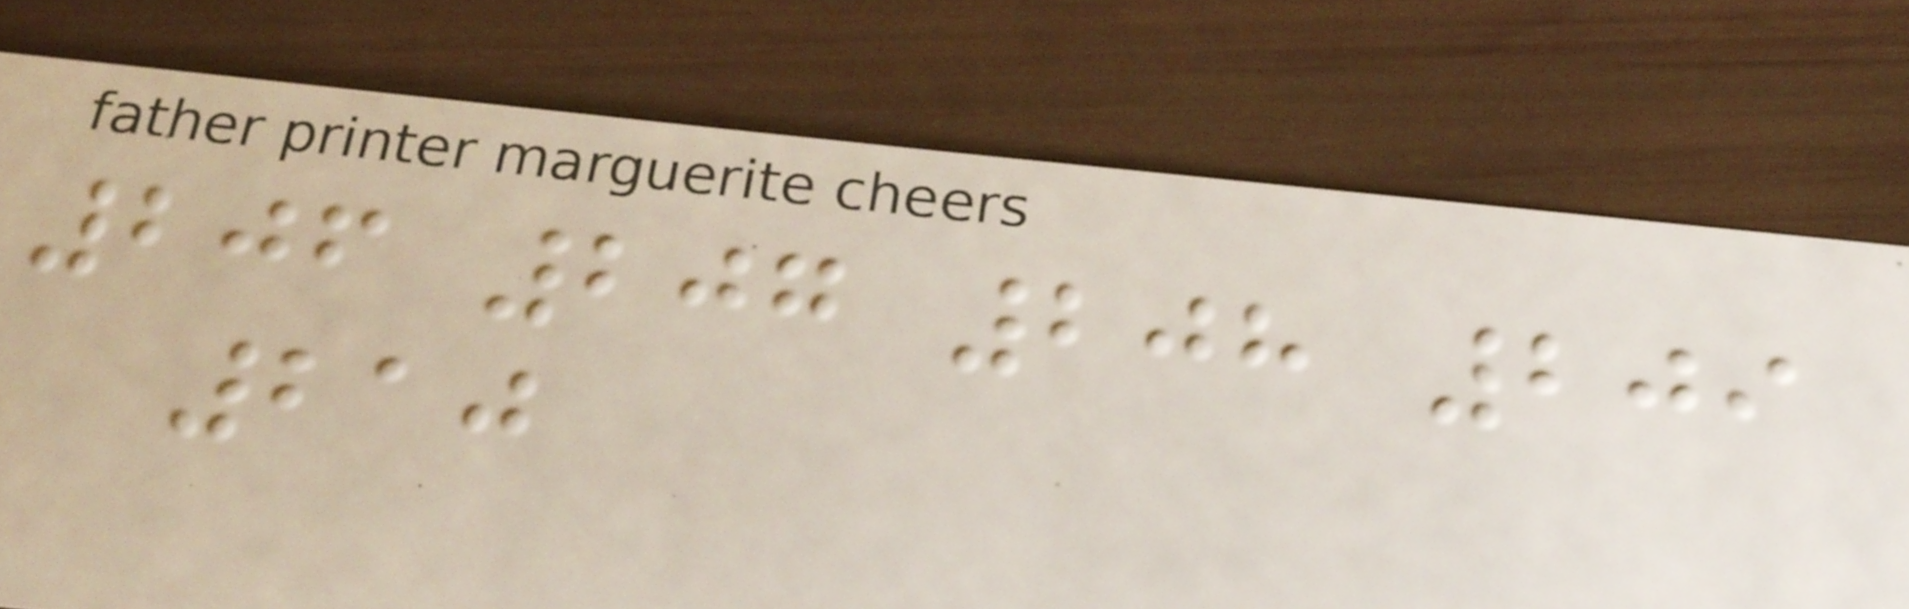206 207 208 209
210
